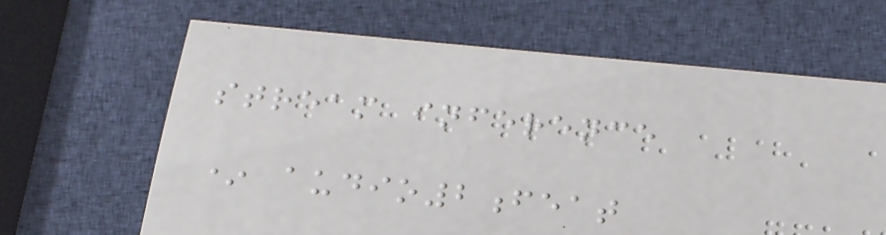stream inference
* audio2feat
